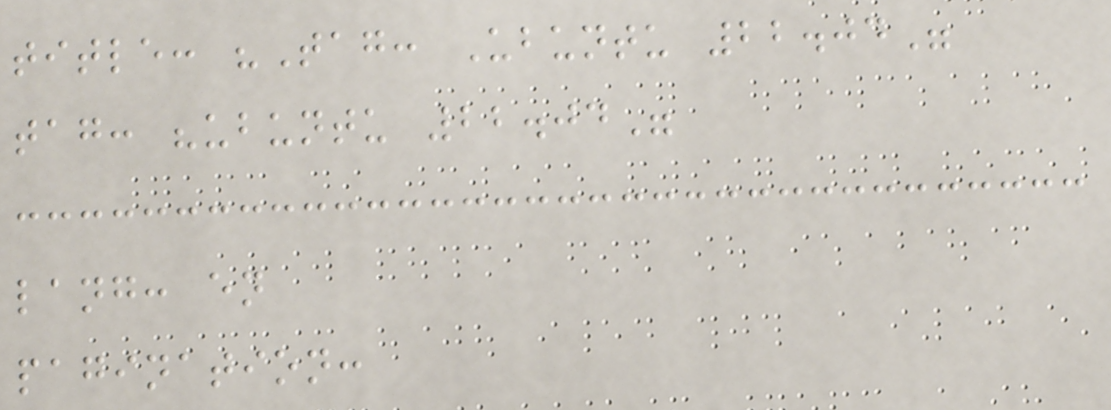title: "Tag: Ubuntu 22.04"
tag: "ubuntu 22.04"
lang: en
pagination:
